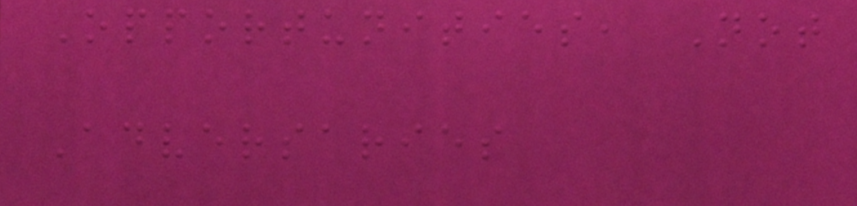Opportunities, Not
Adversaries
